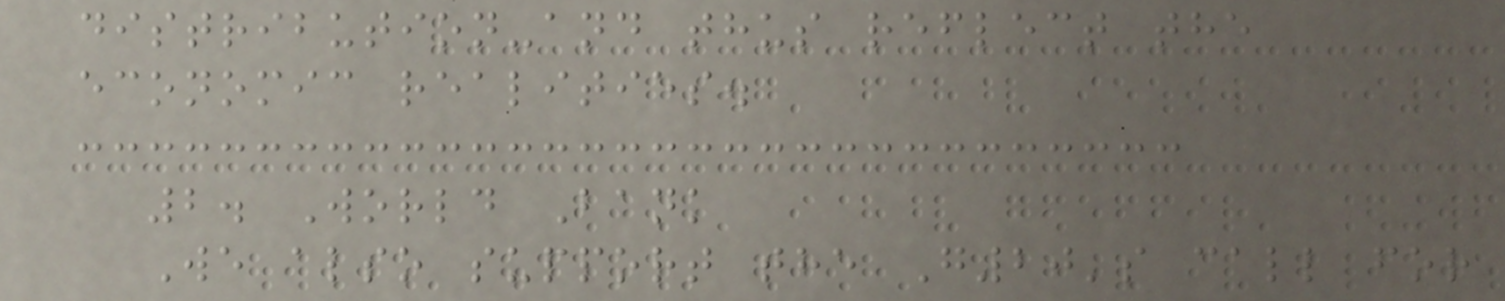distribution-and thus reflect the
economic realities.
2. World Bank
We also support the G20's call for
